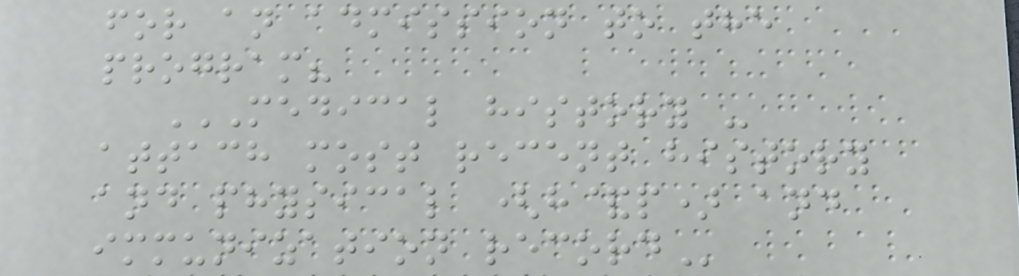for an admission to the
program?
MEDICAL HISTORY -
ATTACH MOST RECENT HISTORY
AND PHYSICAL (H&P) AND
IMMUNIZATION RECORD
